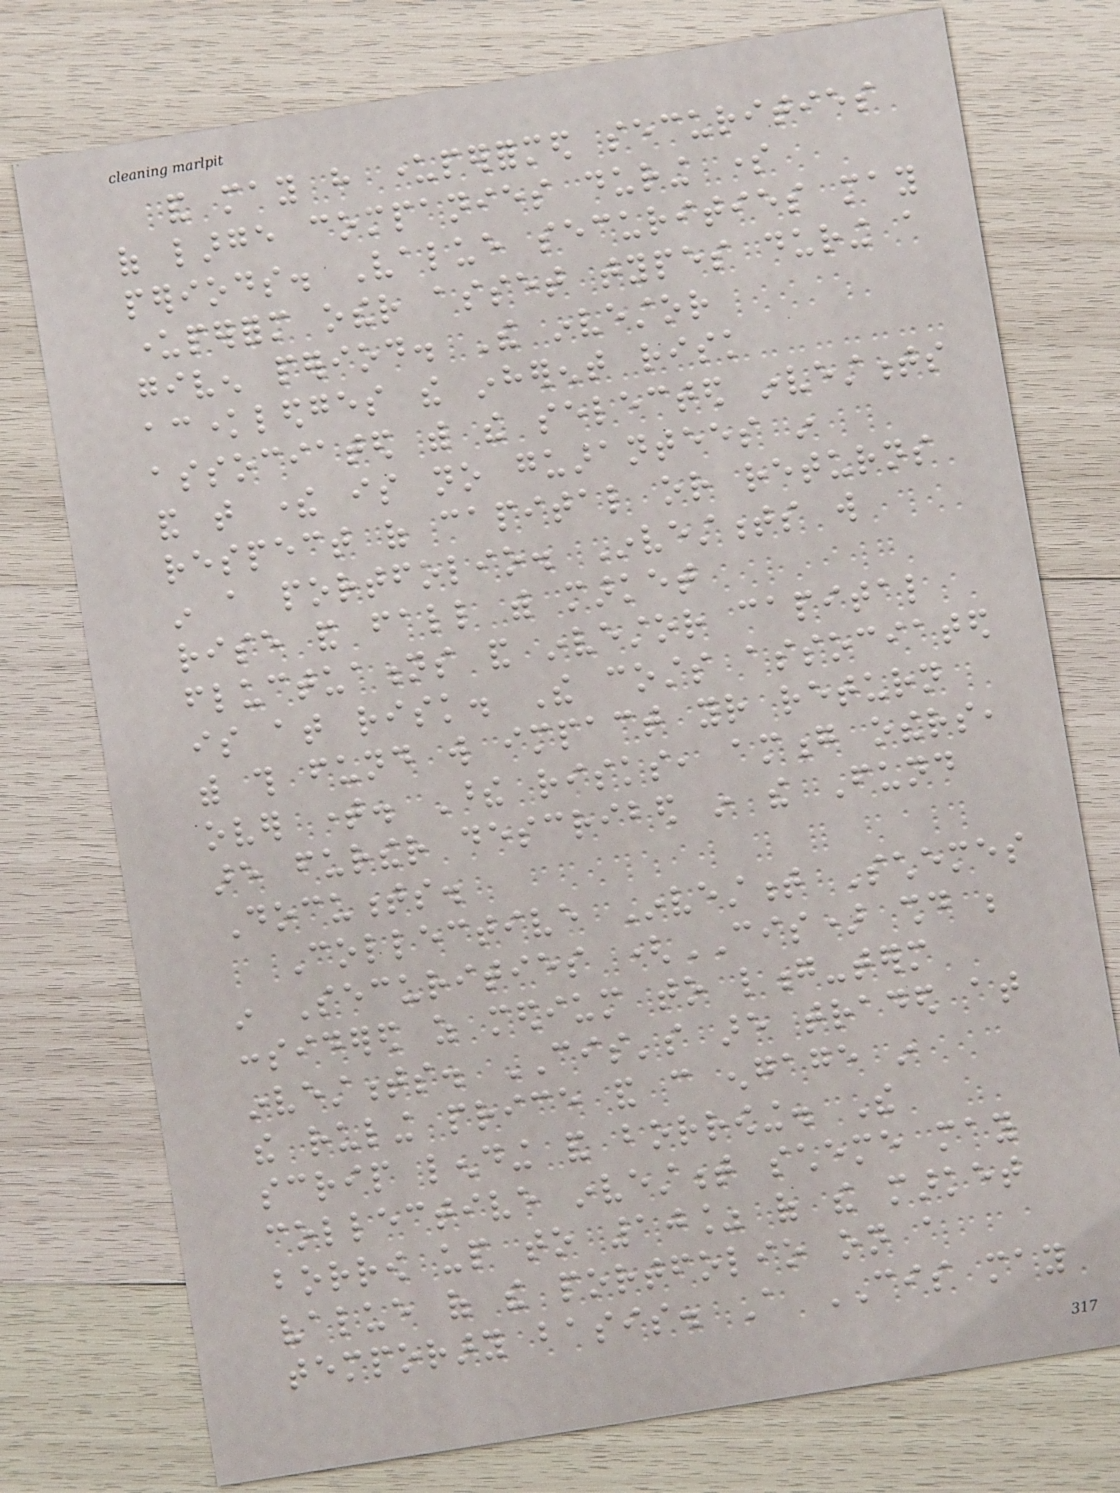and may have underperformed securities
of large companies during some
periods. Value securities may
underperform other asset types during a
given period. The investor
acknowledges the inherent risk
associated with the selected investments
and that there is no guarantees in
respect of capital or returns
in a portfolio. Investments will
rise and fall with market
fluctuations and investor capital
is at risk. The costs associated
with this fund will impact your return
over time. These risks, among others,
are further described in the Fund
Documents.
Collective Investment Schemes
in Securities (CIS) should be
considered as medium to long-term
investments. CIS's are traded at
the ruling price and can engage in
scrip lending and borrowing. The
collective investment scheme may
borrow up to 10% of the market
value of the portfolio on a
temporary basis. A CIS may
